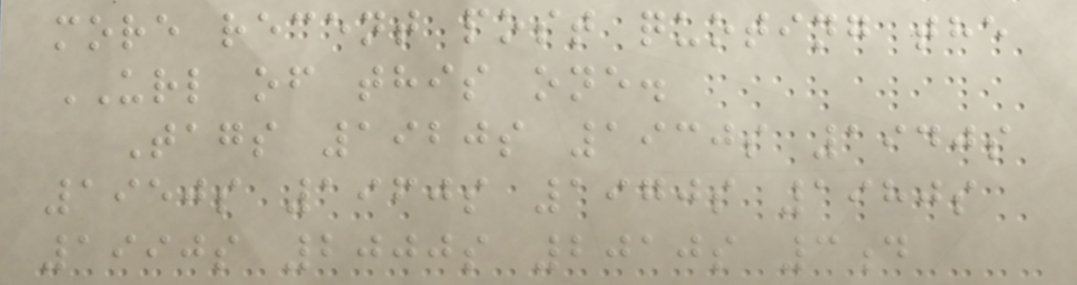more recent post quoting the
URL of this one.
Tags 1920s 1930s 1940s
1950s 1960s 1970s 1980s
1990s 2000s 2010s 3d
